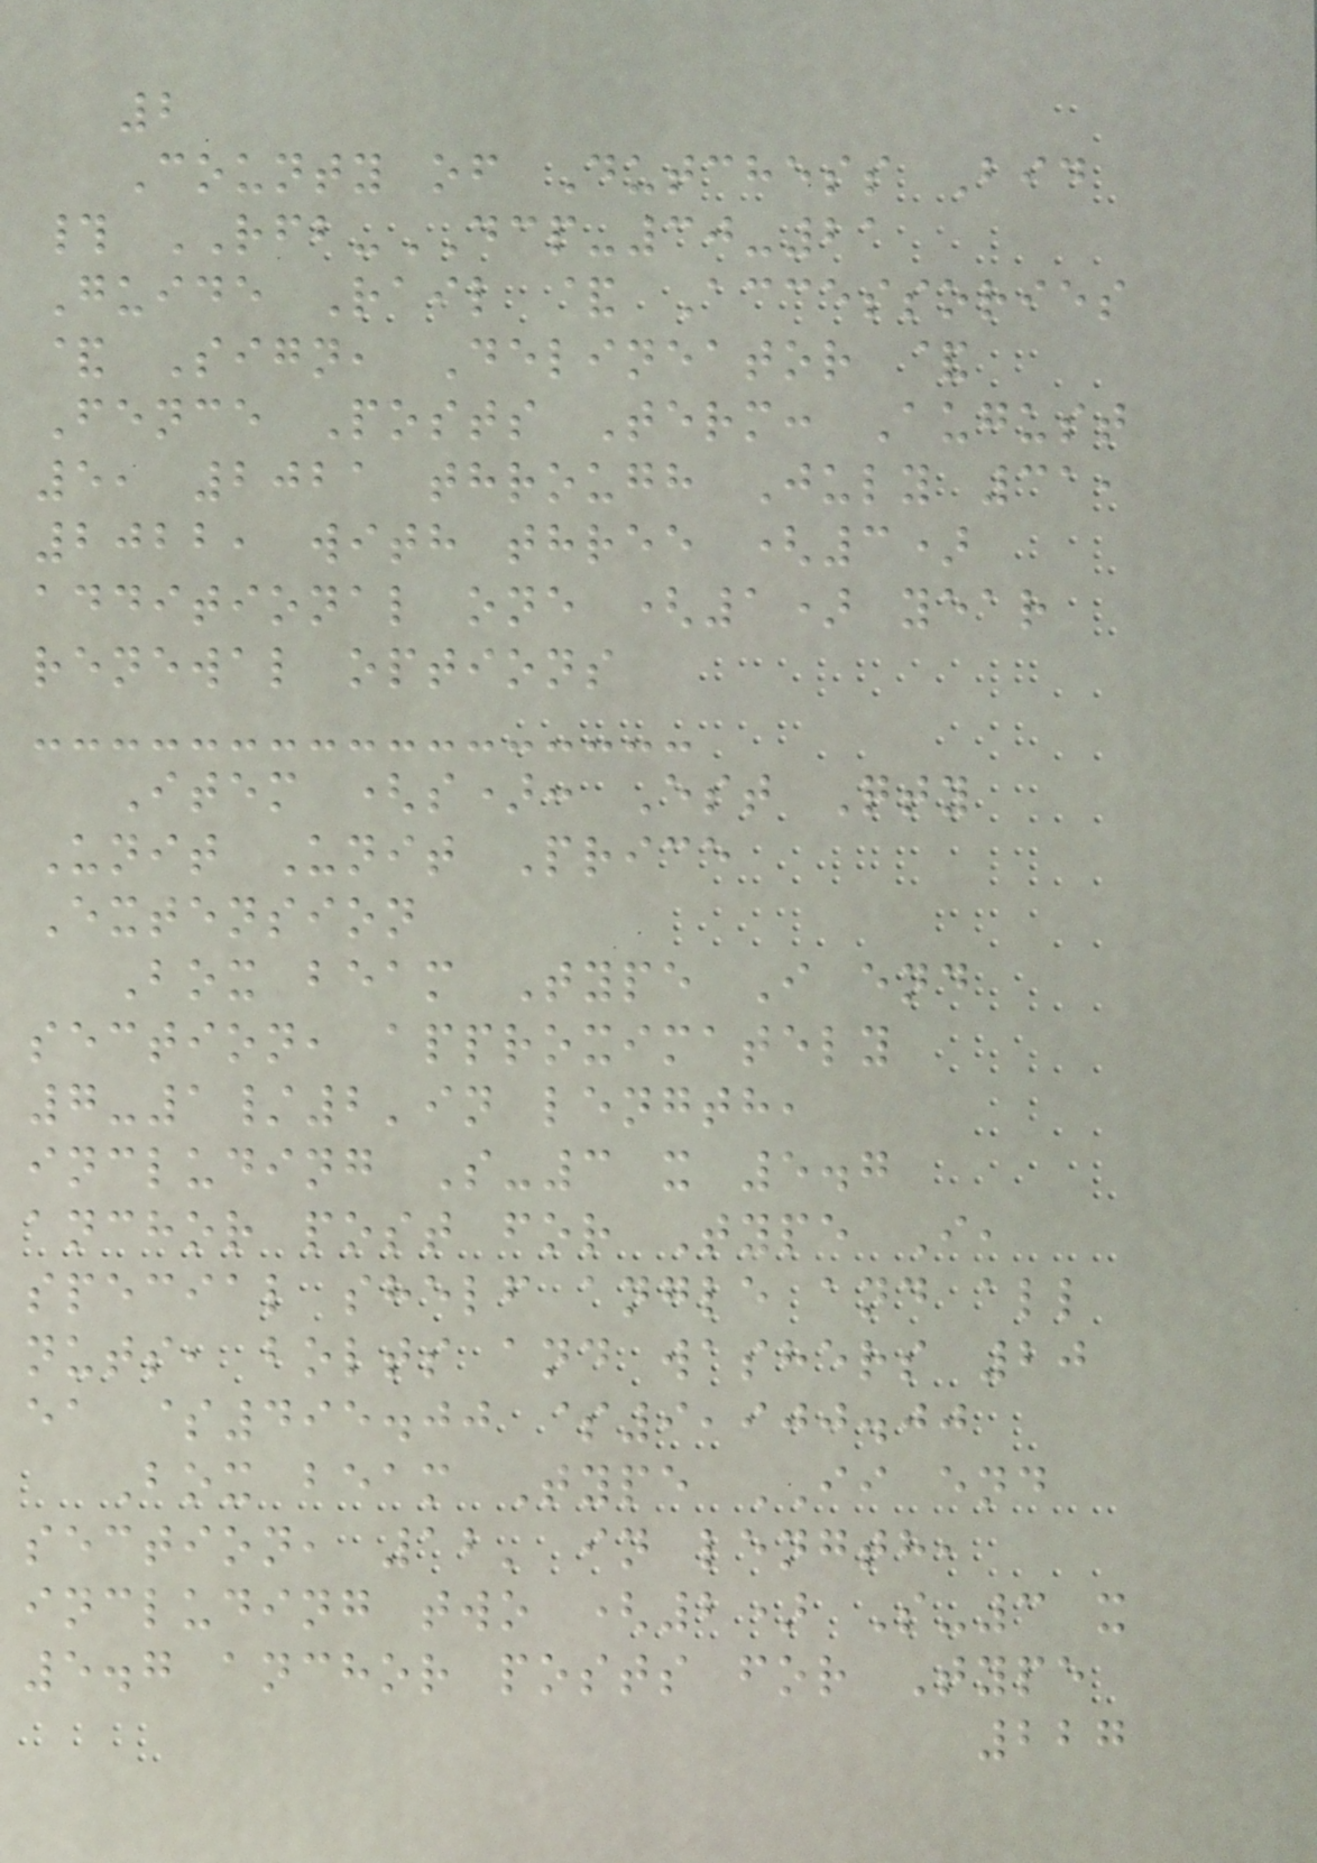2
County of Dutchess Bid
# RFB-DCP-30-21
Guide Rail & Accessories
& Sign, Delineator &
Fence Posts Term: August
5, 2021 through July 31,
2022, with three (3)
additional one (1) year
renewal options
Item (s): Est Qty
Unit Unit Price
Extension
Box beam Type I end
section, approximately
7-1/2'in length,
including S-3 x 5.7
anchor post for Type I,
special shelf angle and all
nuts, bolts and washers 20
ea $495.00 $9,900.00
Box beam Type II end
section, 12' in length,
including two (2) S-3 x
5.7 anchor posts for Type
227
